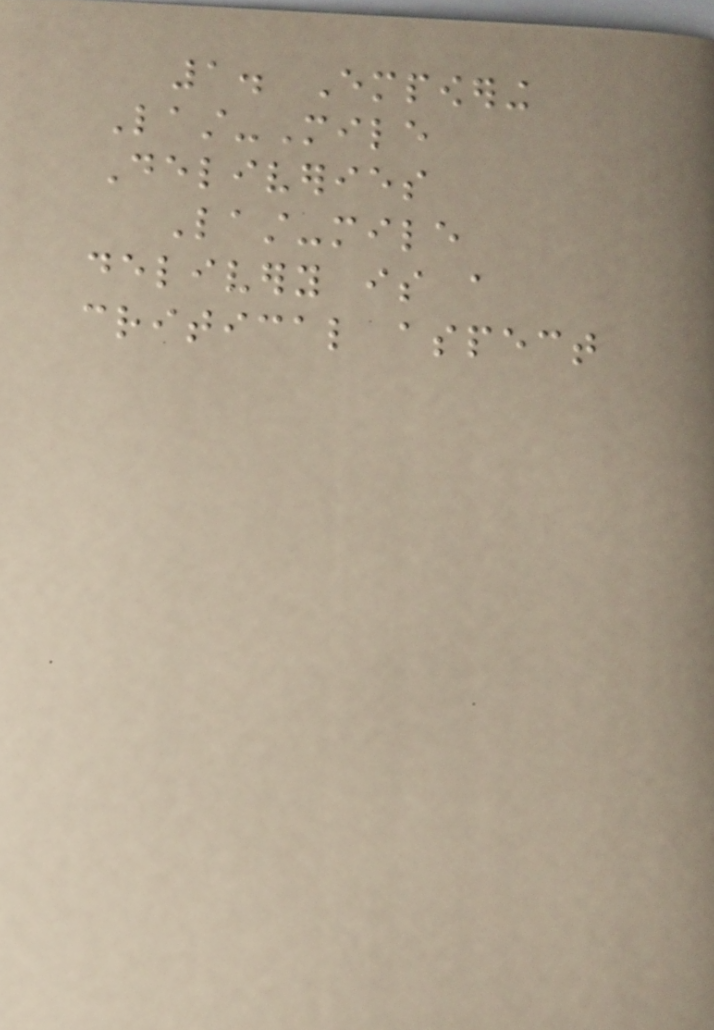1. Empowering
Last-Mile
Deliveries
Last-mile
delivery is a
critical aspect
